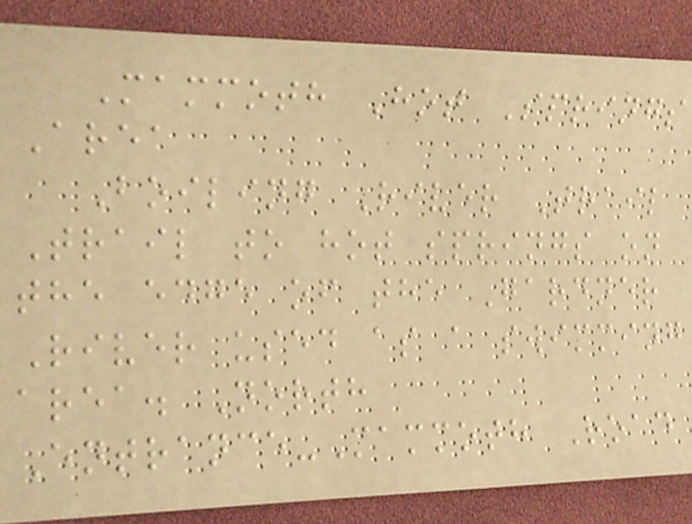Mammoth Hot Springs
Area
Boiling River Trail
Trail to hot springs on
the edge of the Gardner
River used as a swimming
area. North
Entrance-Mammoth Road
